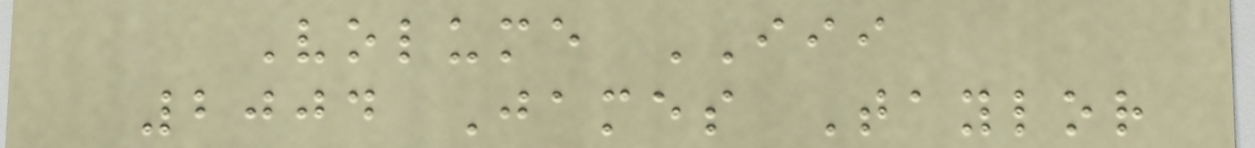Volume III
2004 James Taylor
